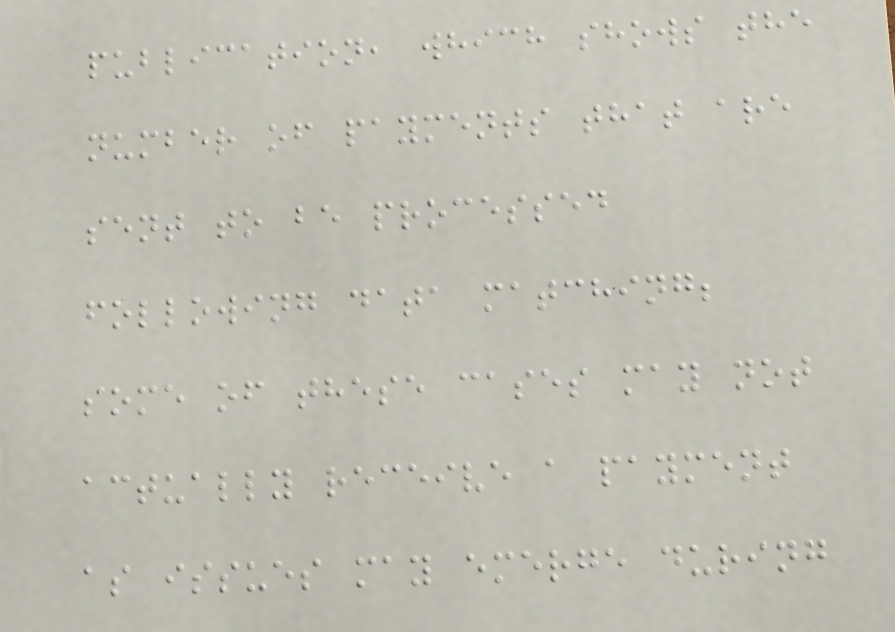publication, which shows the
number of payments that are
sent to be processed
following data matching;
some of these cases may not
actually receive a payment
as issues may emerge during
